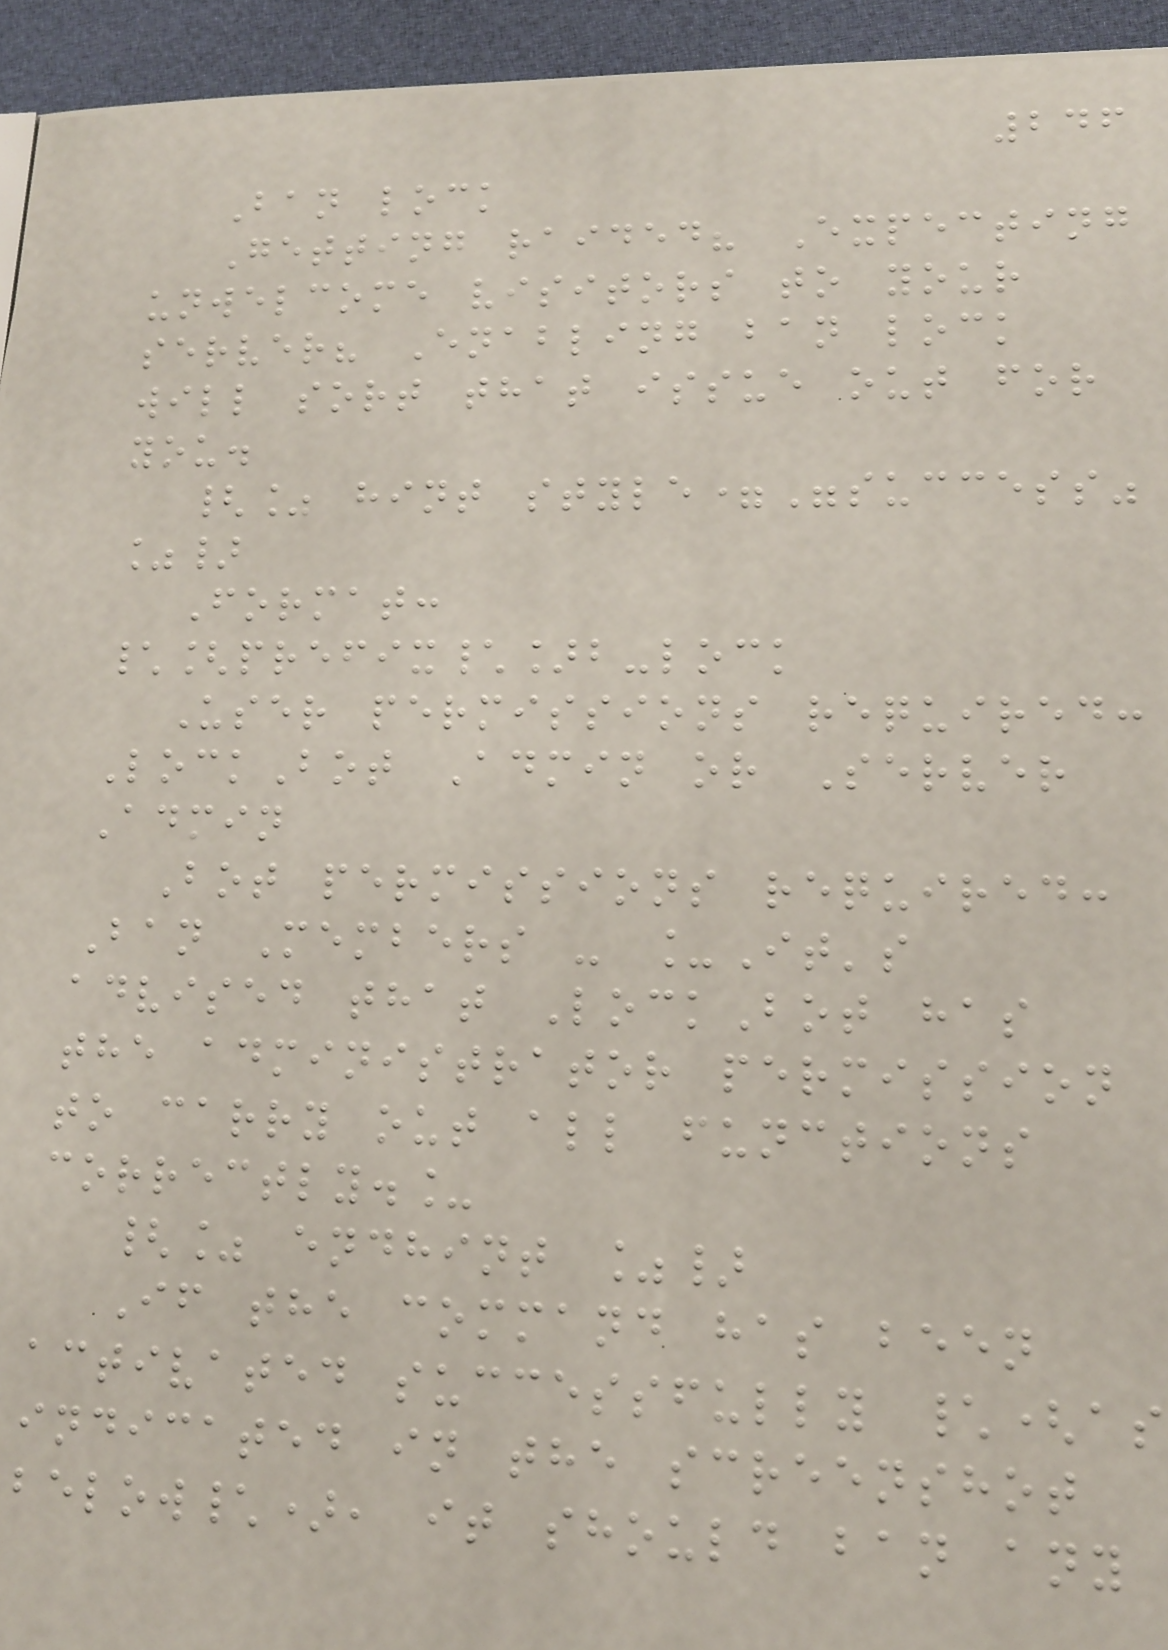246
Ban lock
Getting raided? Expecting
unwelcome visitors to your
server? Enabling ban lock
will sort that issue out for
you.
{% hint style="success"
%}
Format:
\[prefix\]b-lock
User permissions required:
LockBot Admin or Server
Admin
Bot permissions required:
Ban Members - _It's
advised that LockBot has
the administrator permission
to carry out all functions
correctly._
{% endhint %}
If the command has been
activated successfully \(as
indicated in the screenshot
below\), it should ban any
